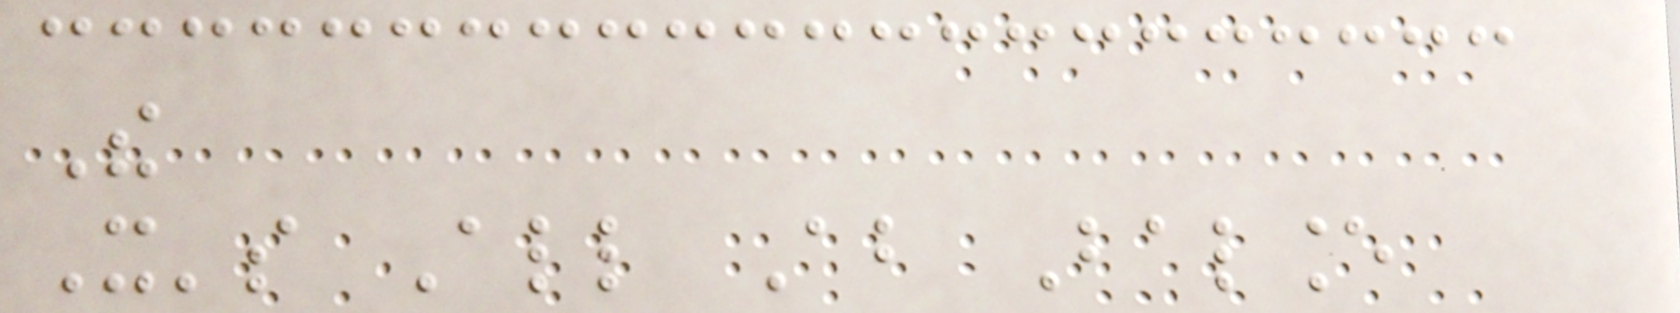The
It's All About Balance
